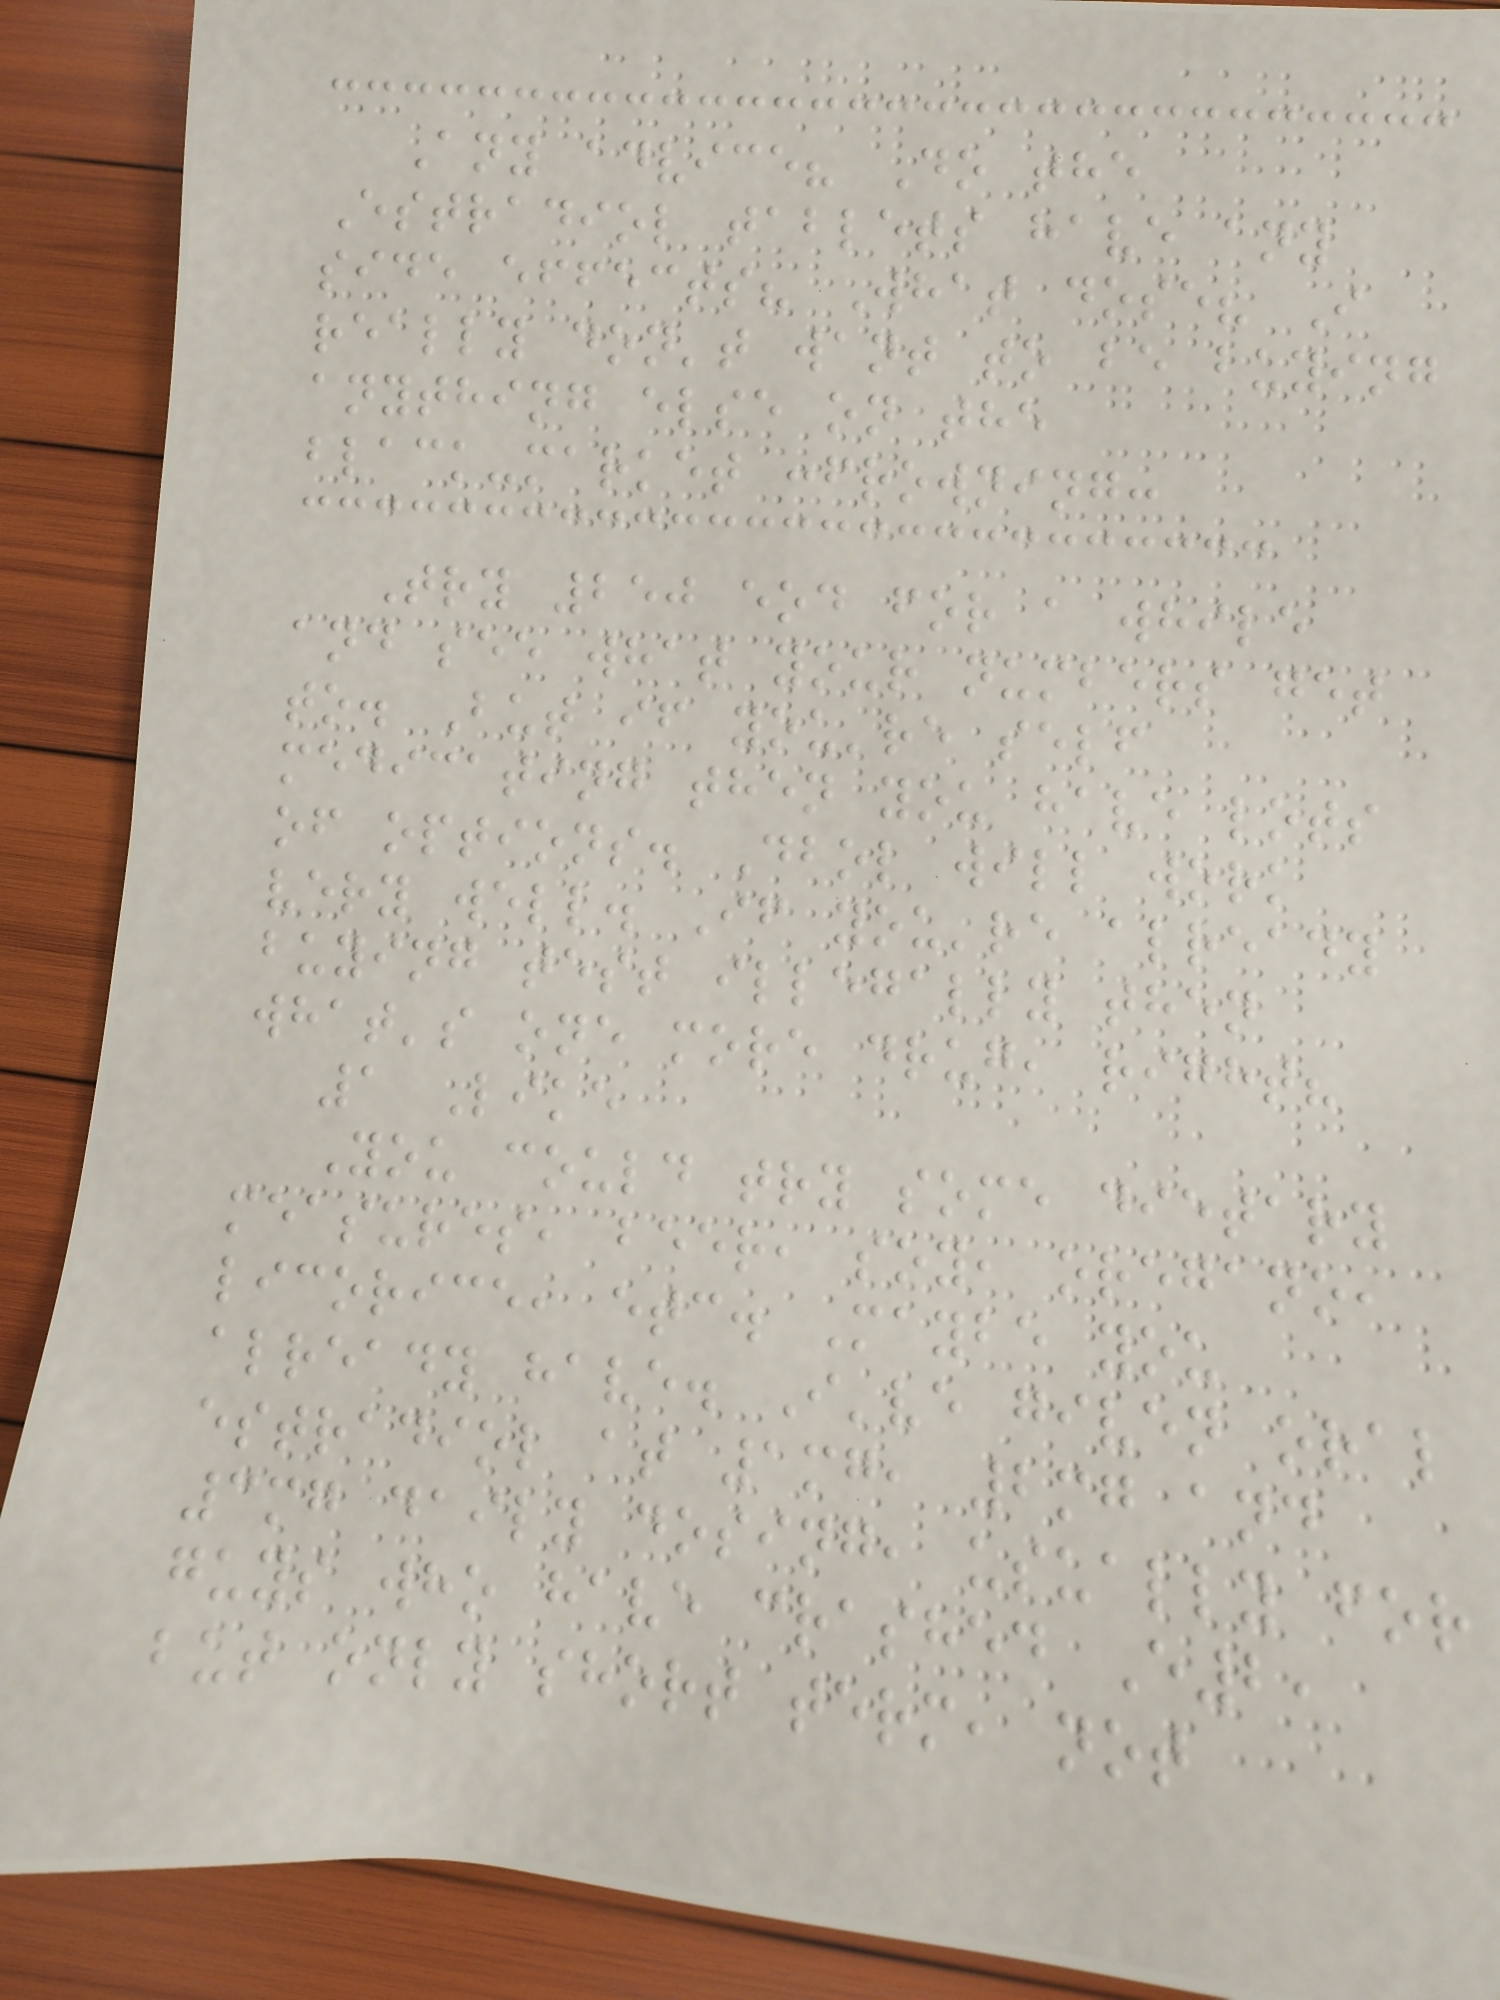Any advice? Do the
Estradiol tablets have any
side effects? What dose? I
really don't want to be buying
anything else on the
black-market :frowning:
Try 250 eod for a while
and see what your numbers get
to. But if you're self
medicating then you have lots
of options. Dbol will work
very well. If you're already
buying test illegally then
what's one more drug, right?
1 Like
You could try some dietary
measures, beer, soy, oregano,
licorice, etc. Maybe you
already have. I've given oral
estradiol at 1mg, 2mg and
3mg daily dosing, usually for
guys who have crashed E2,
but only short term, not
